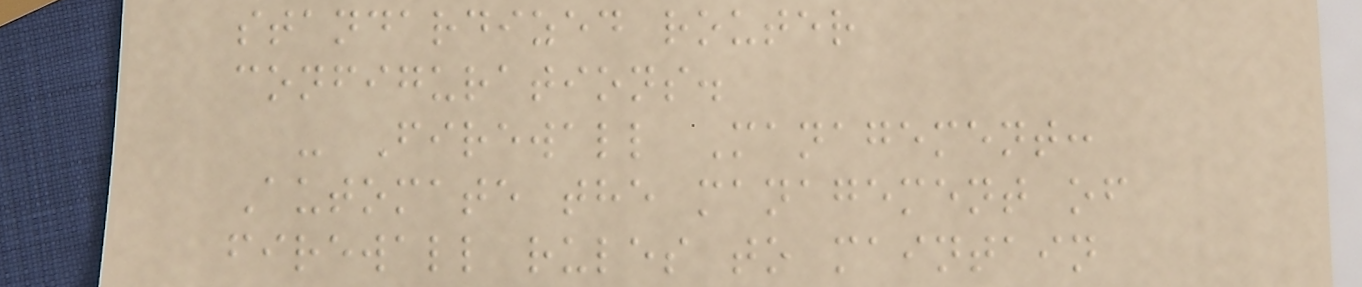standardized router
configurations.
- Firewall Management:
Automate the management of
firewall rules to maintain
